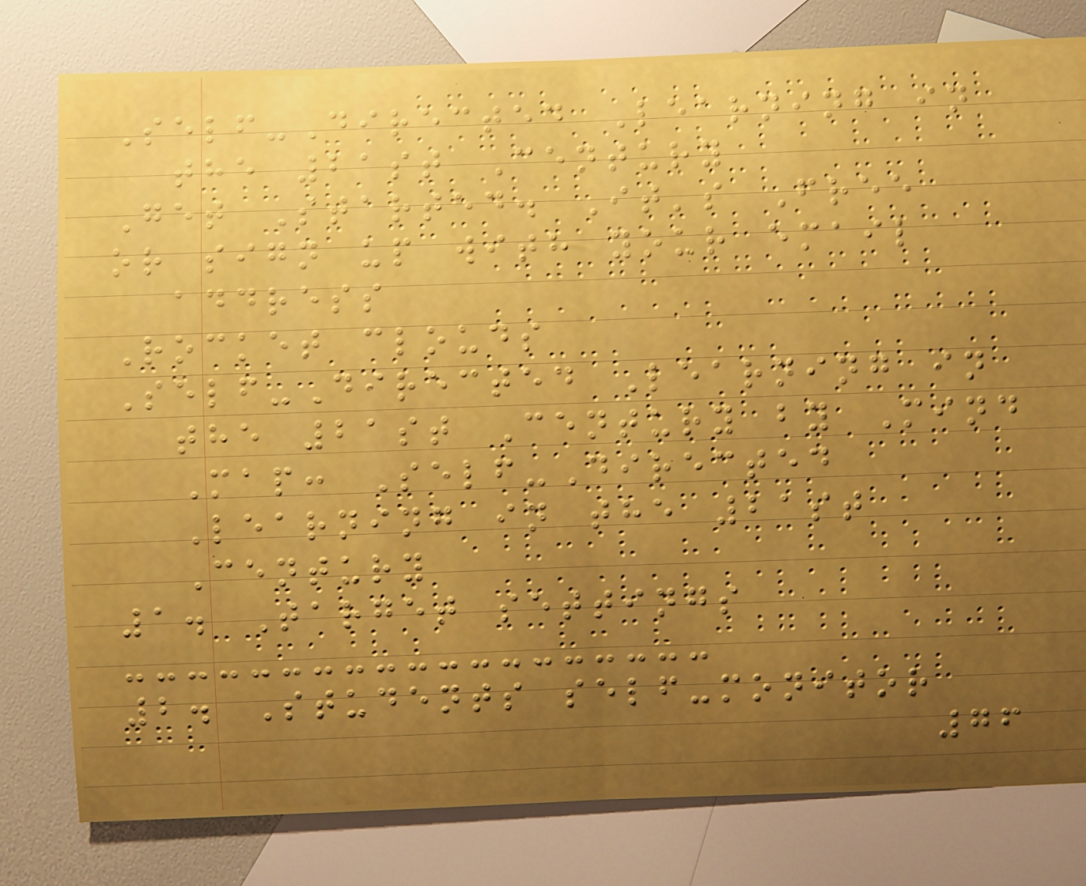Self-Directed Learning in
the 21st Century
Get Started. It's Free
or sign up with your email
address
Rocket clouds
Self-Directed Learning in
the 21st Century by Mind
Map: Self-Directed
Learning in the 21st
Century
1. Target settings
2. Students self-monitor
76
